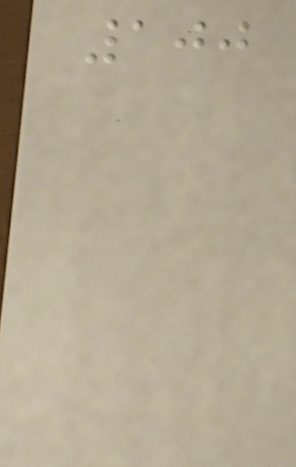100
